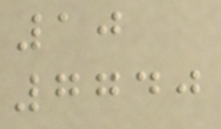10
7740
